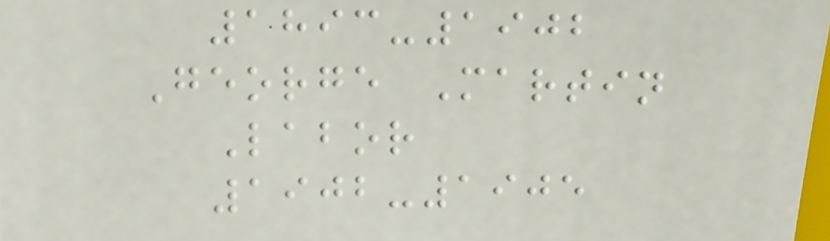1893-1902
George Martin
Labor
1902-1905
